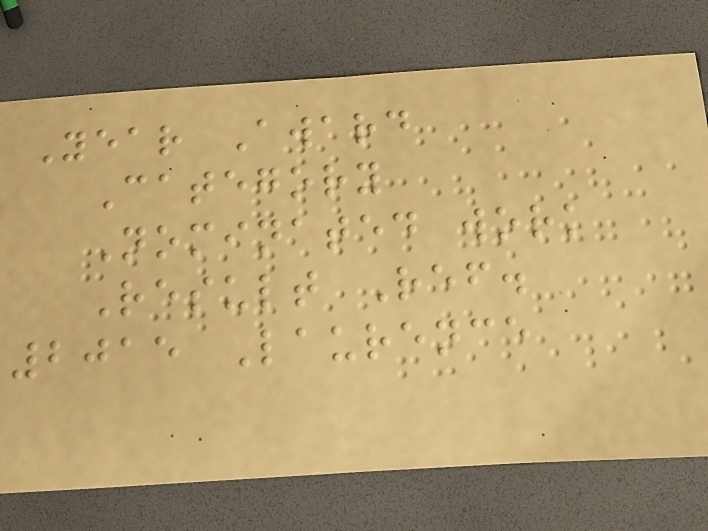Year Award
Category
Nominated work
Result Ref.
2015 Laurence
